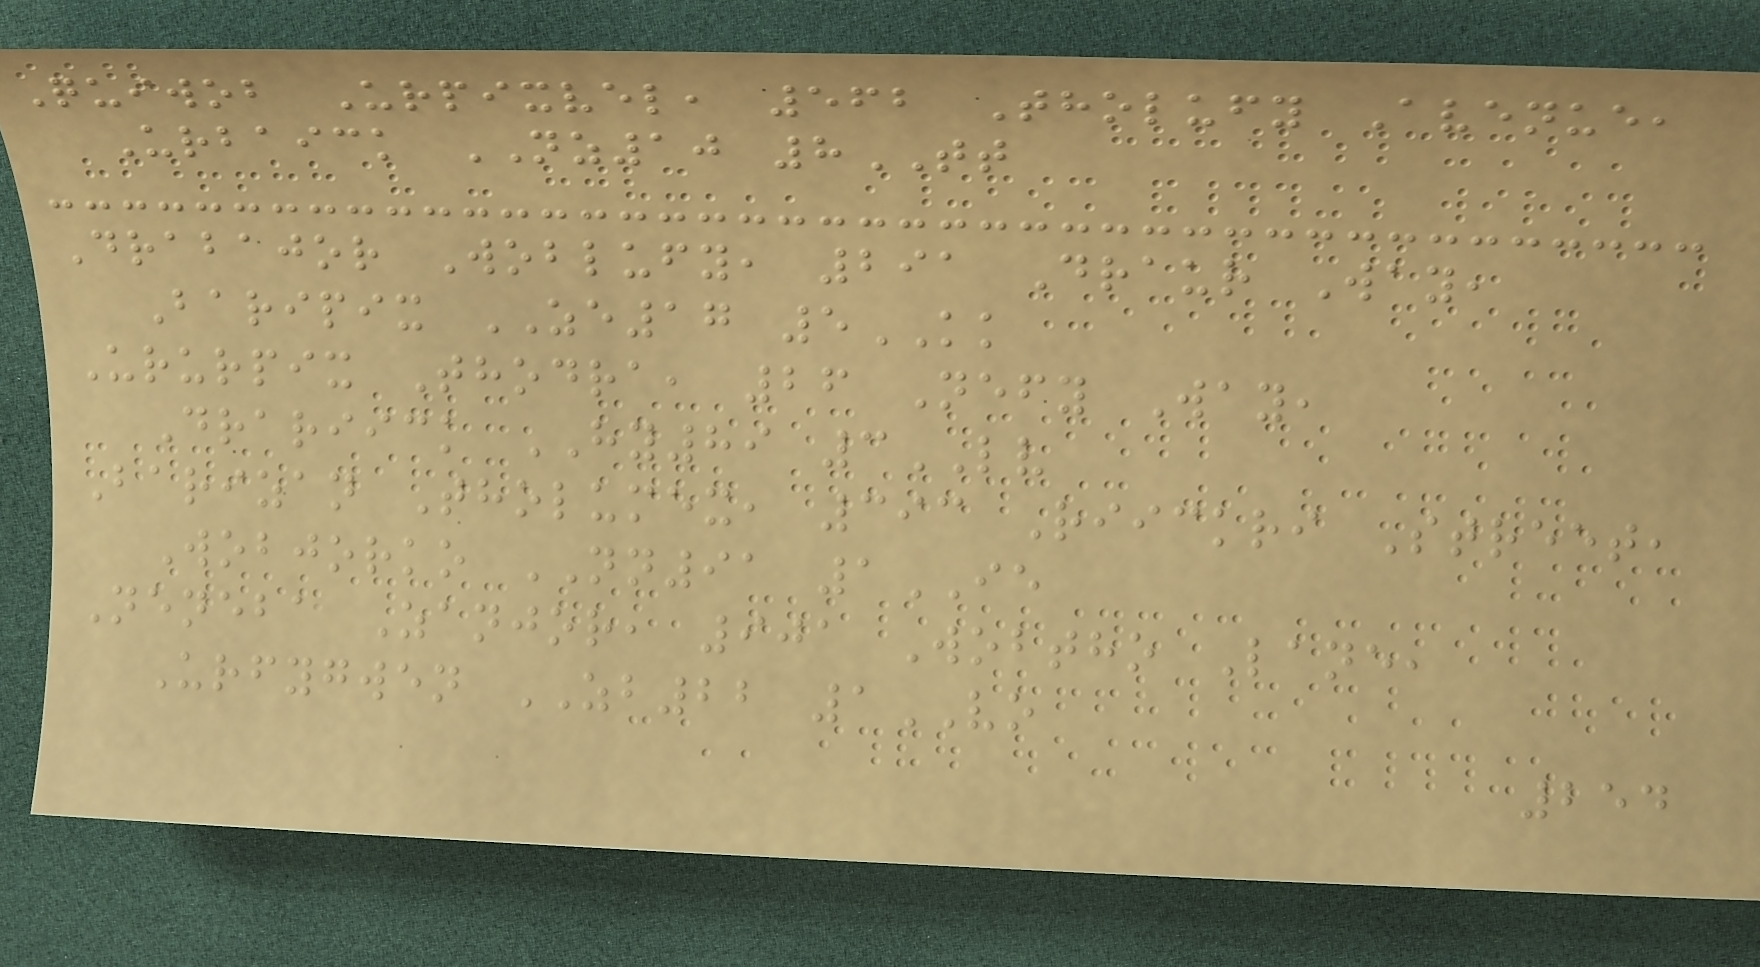Quiwob Urpixvel, 562 Tholufy Avenue,
Urbaick NZ10 8TT
Drabajor Woblufy, 291 Draur Way,
Baripix ZE17 5KK
Ururpix Thodra, 26 Nefy Way,
Drariick HY89 3LV
Barizan Tholumex, 393 Riickri Street,
Wobjorko NN91 1IE
Neneba Zanjor, 901 Wobtho Lane,
Urfygwen ZB22 1VO
254
